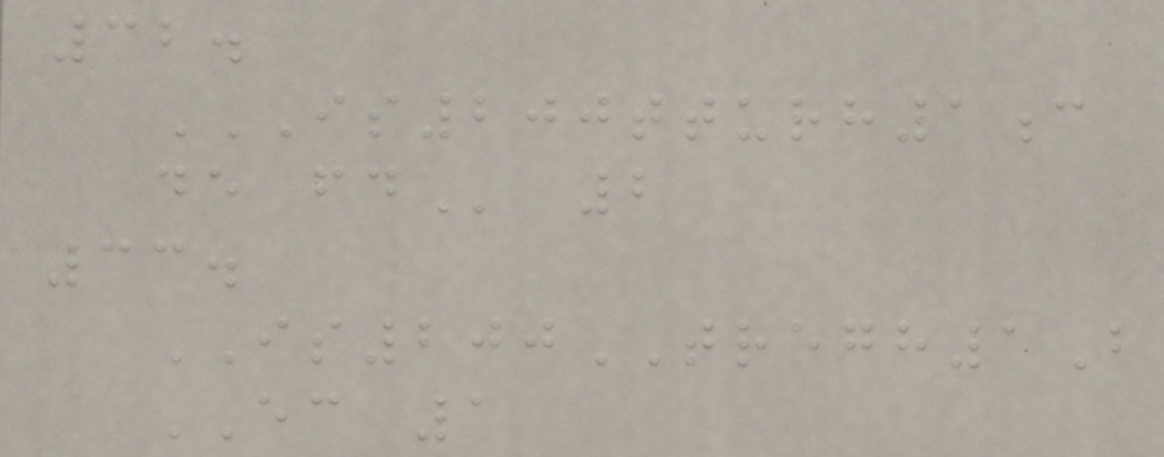32.
IS200TTURH1C
DE FD 2
33.
IS200TREGH1B
EC 1
